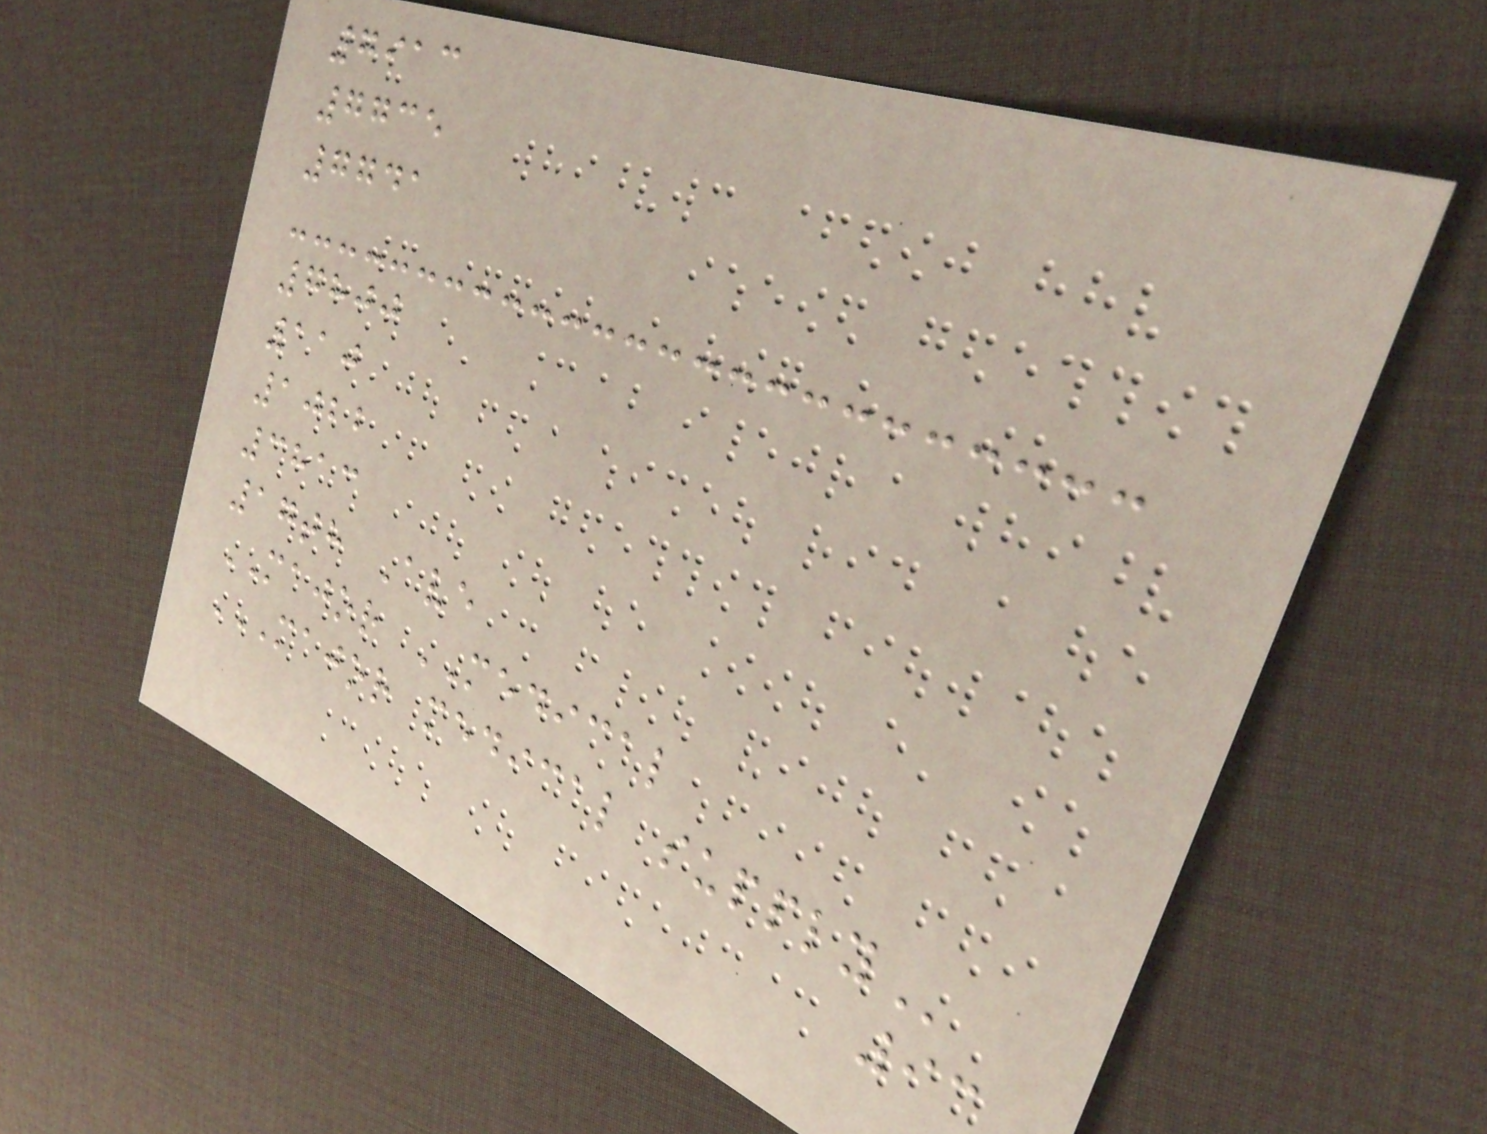7913
7735
7741
7800
110
1022
3813
17th Ave
MAJOR MEDICAL
MAJOR MEDICAL SUPPLY
93
